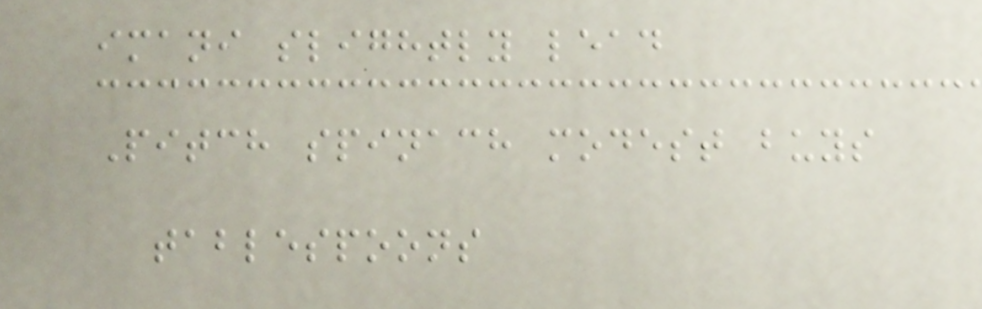imani slightly lead
Pitch spinach modest buys
tablespoons
